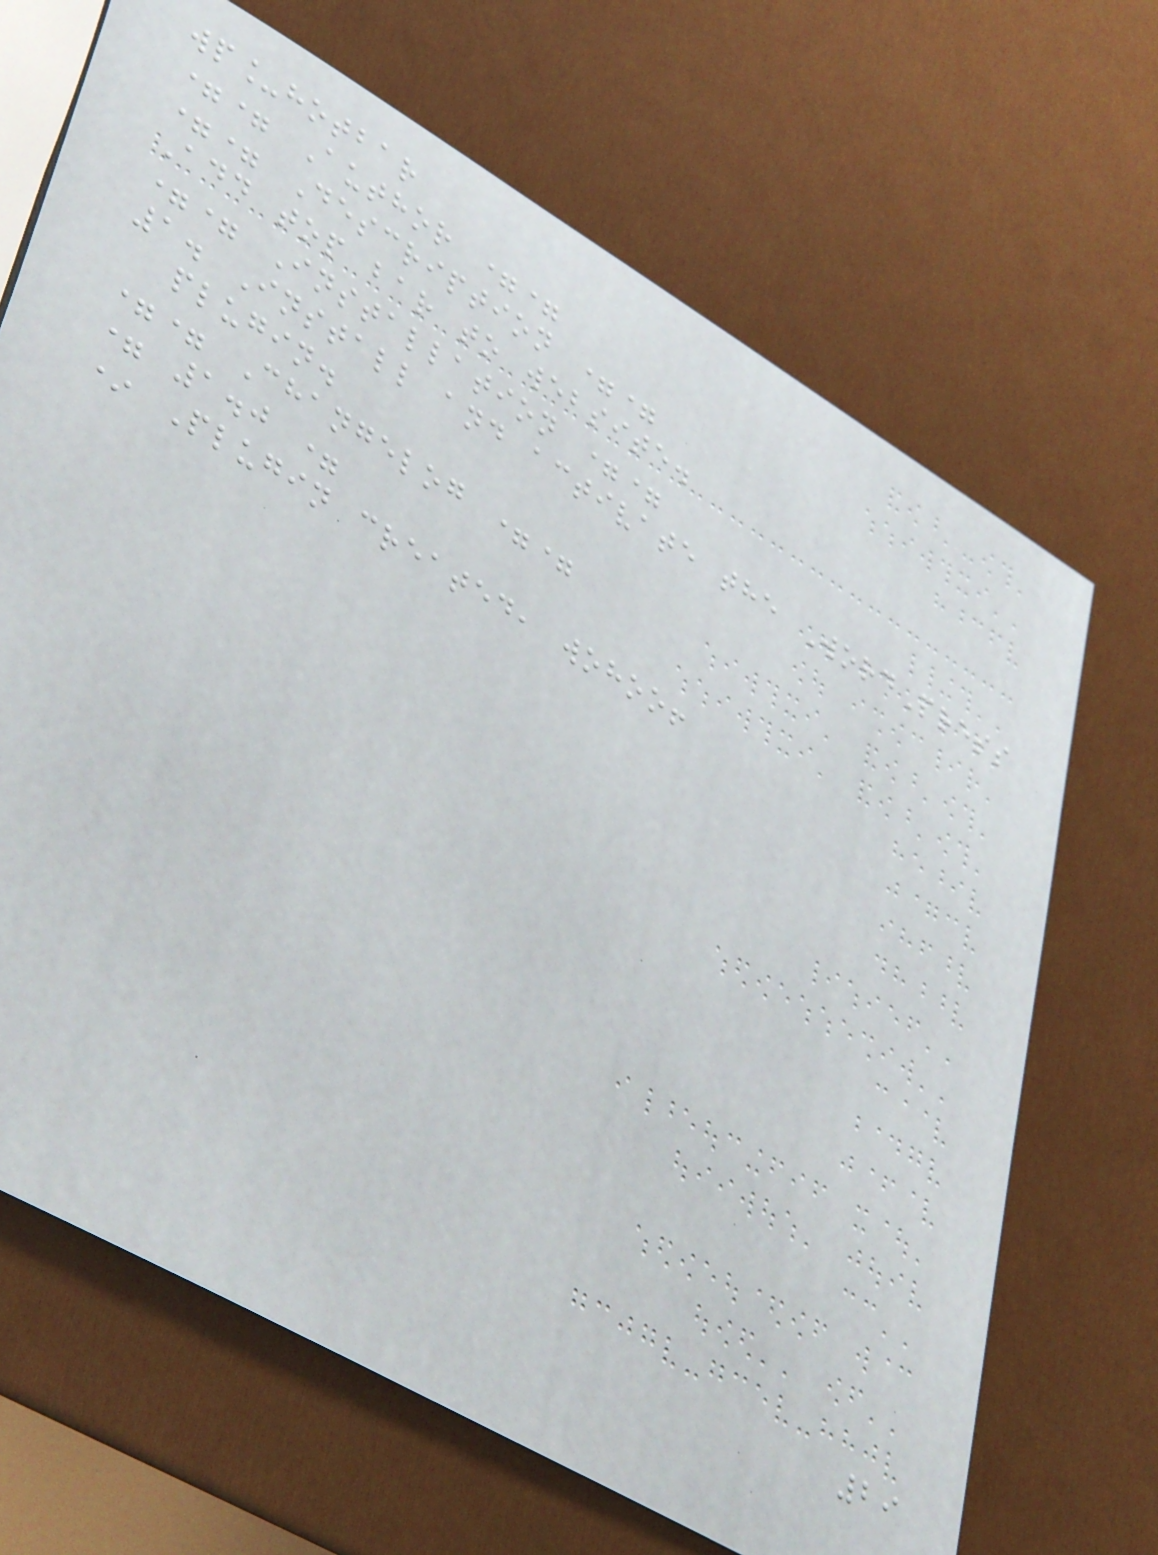wp_hotbar
== Author ==
== Description ==
Add top bar to website.
== Installation ==
1. Install and activate the WordPress
plugin.
== Changelog ==
= 1.0 =
* Plugin created, wohoo!
29
